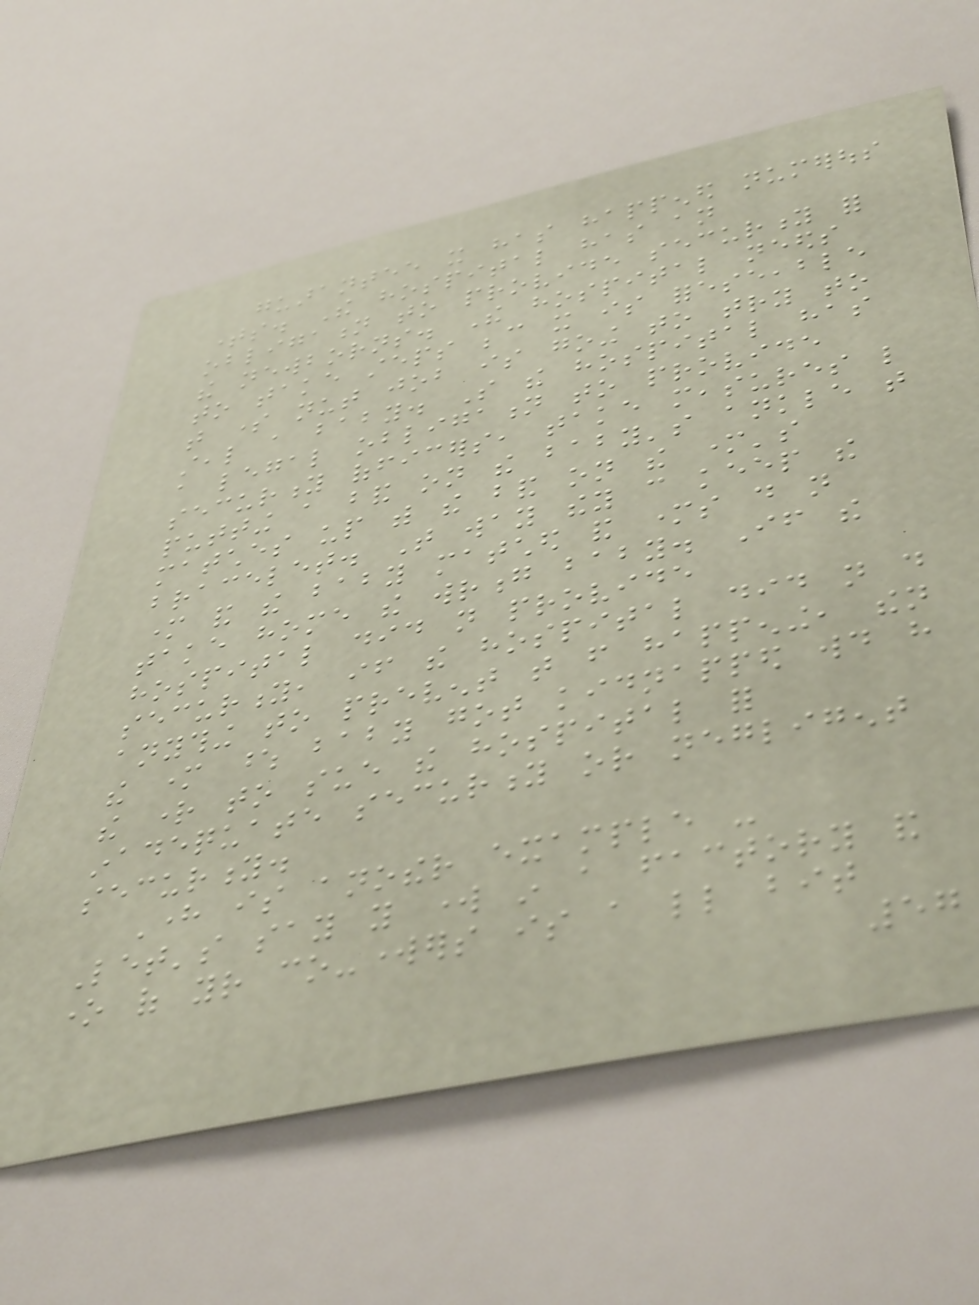guarantee it has happened numerous
times. The hospital has an
obligation to provide security for
the newborns. The hospital needs
to take steps because it is foreseeable
that some nut job is going to try to
steal a baby. So the hospital has
a legal obligation to provide
security officers, take measures like
putting a band on the baby's ankle that
matches up with the band on the mother's
bracelet. That way they can keep the
mother and the baby matched and mothers do not
take home the wrong baby. If the
hospital did not provide
security, if the hospital did not do
anything to prevent that from happening, then
the mother whose baby got kidnapped would have
the right to sue the hospital for
inadequate security or negligent
security.
Here is another example -
Let's say you work in a factory and
one of your co-workers is a little bit
57
